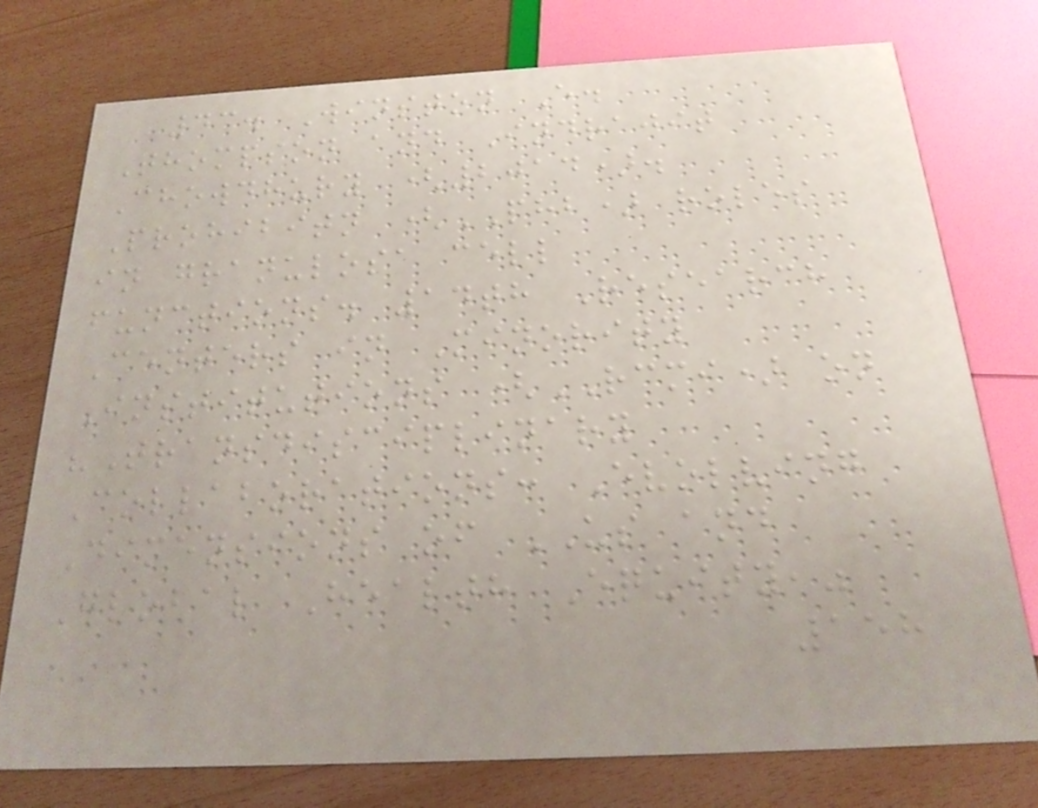43. Winston E.
Thompson and Indrajit
Chowdhury (2014).
Prohibitn (PHB) roles
in granulosa cell
functions. 14th Research
Centers in Minority
Institutions (RCMI) on
"Transdisciplinary
Collaborations: Evolving
Dimensions of US and
Global Health Equity,"
158
